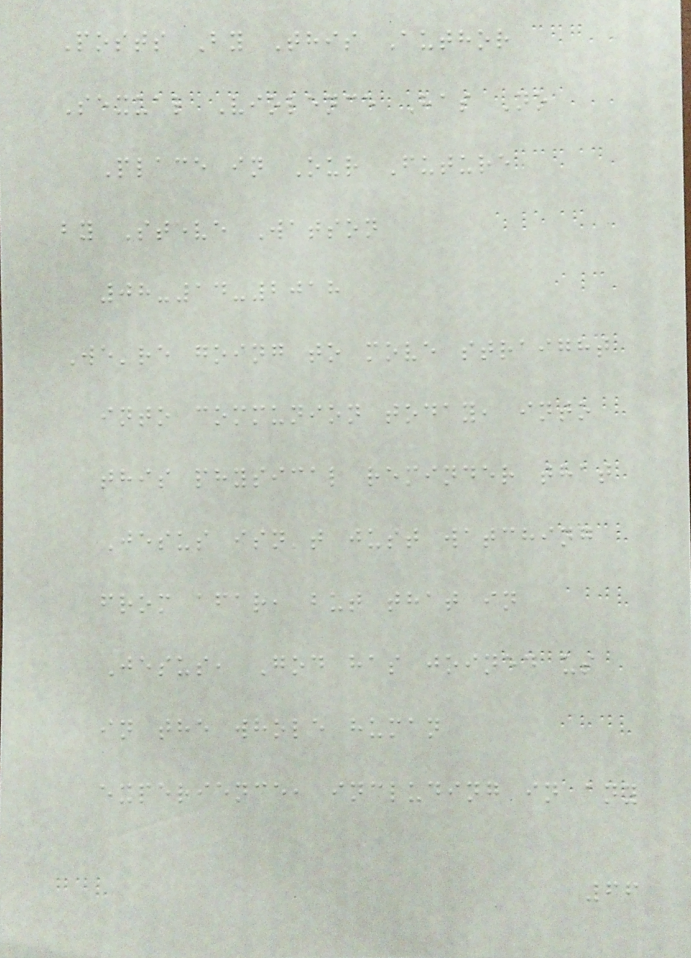Posts By This Author
Sexual Violence Has No
Place in Our Future
by Steve Watson
08-14-2018
We're going to move straight
into communion today, into
this physical reminder that
Jesus isn't just watching
from afar, but that in
Jesus, God has joined us
in the whole human
experience, including in any
66
